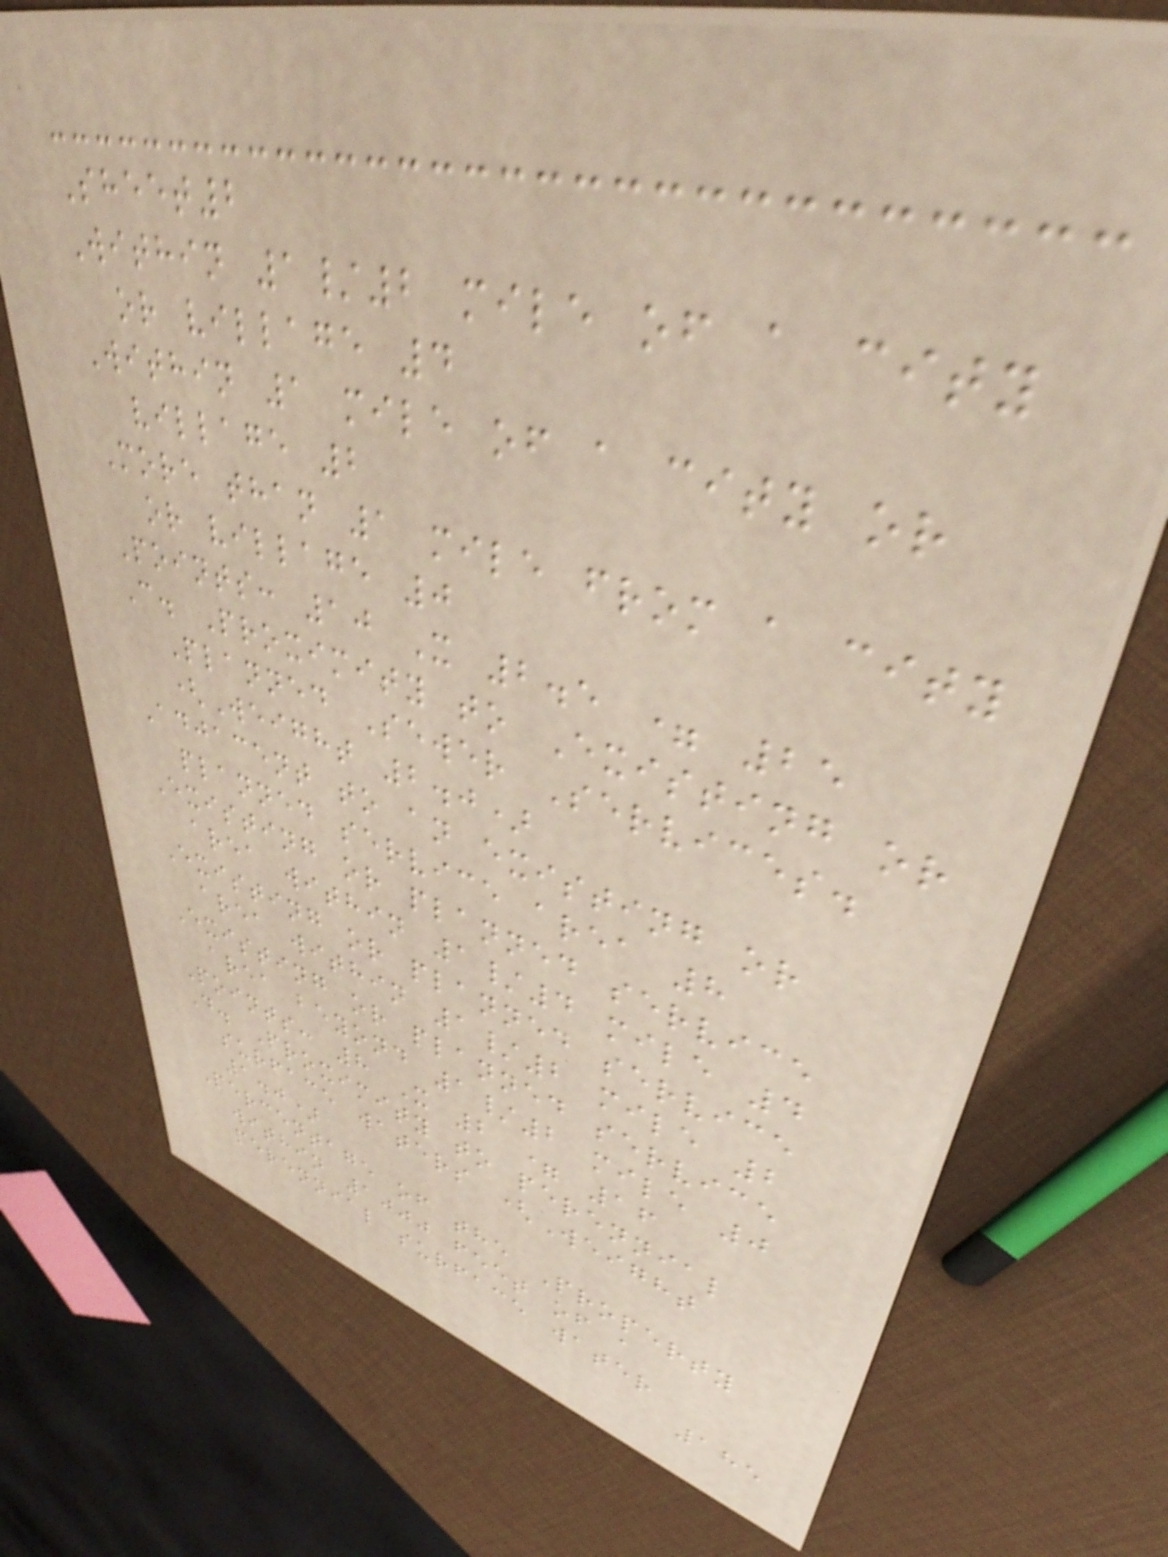Sheet2
Within 1/2 mile of a city
or village 4
Within 1 mile of a city or
village 2
More than 1 mile from a city
or village 0
Points: 10 X 2.5 = 25
C. Proximity to Existing or
Planned Sewer Services.
(Weight 2.0)
Adjacent to an existing or
planned service area 8
Existing or planned service
area within 1/4 mile 4
Existing or planned service
area within 1/2 mile 2
Existing or planned service
area beyond 1/2 mile 0
Points: 8 X 2 = 16
D. Proximity to perennial
surface waters (Weight
1.0)
Percentage of the Property
within 1000 feet of a
perennial surface water
185
